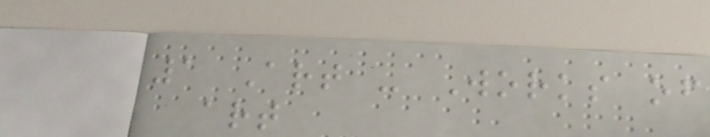1 Art - Works of
art
